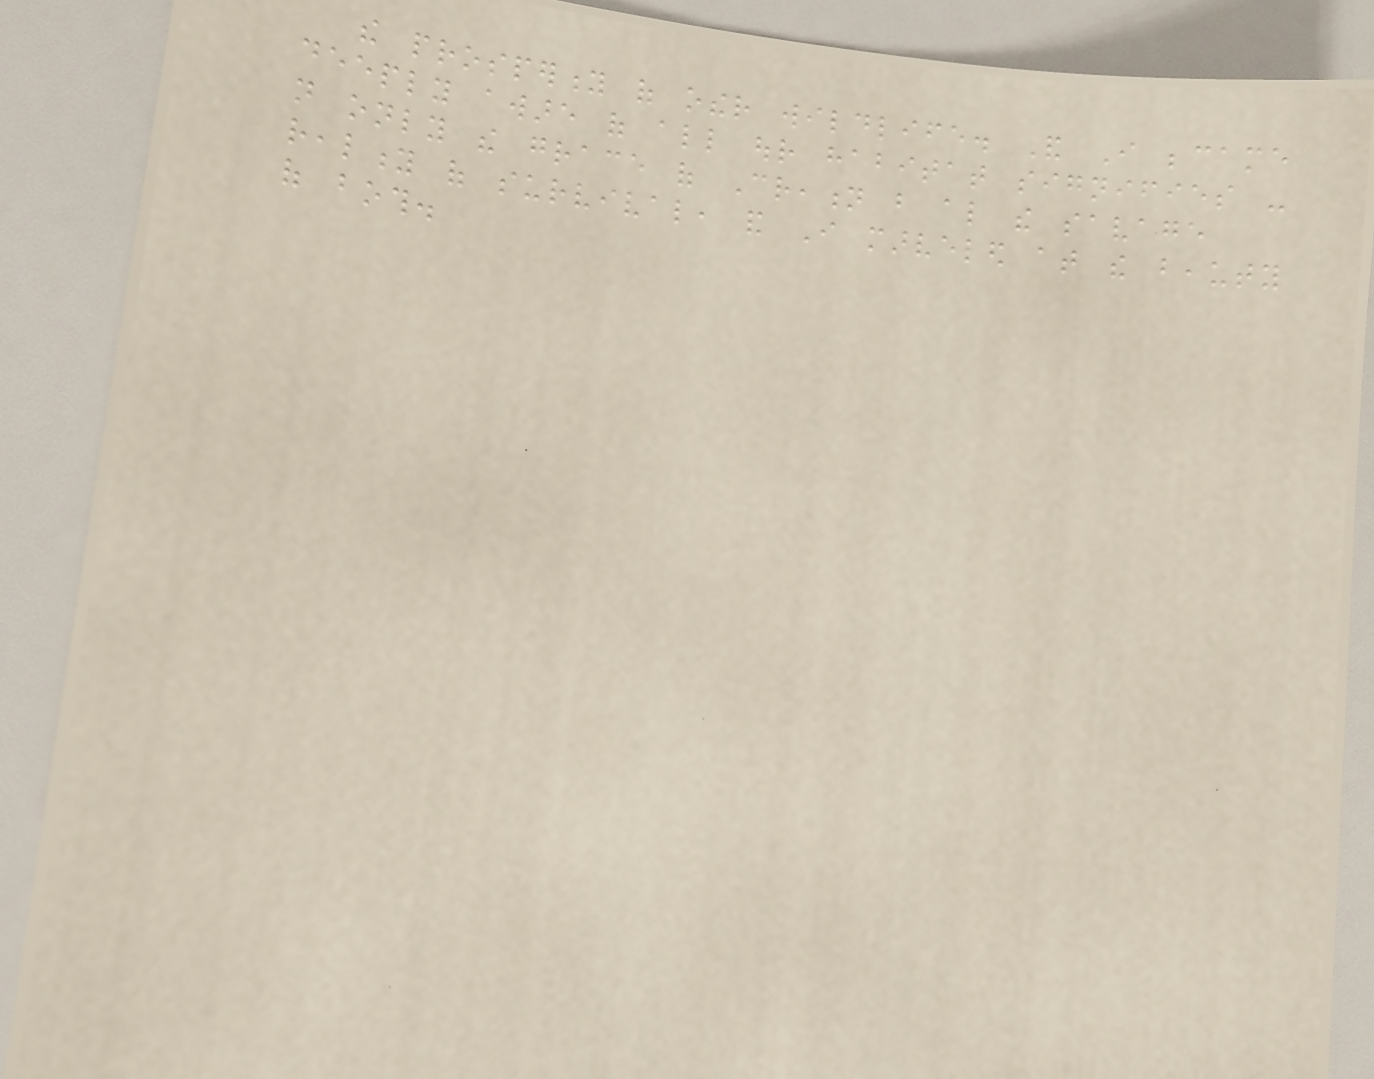the prosperity of other wildlife. And I became
deeply aware of all our habitat signifies -
not only the grace of Creation but also the savage
reality of survival, and I marveled at the beauty
of both.
